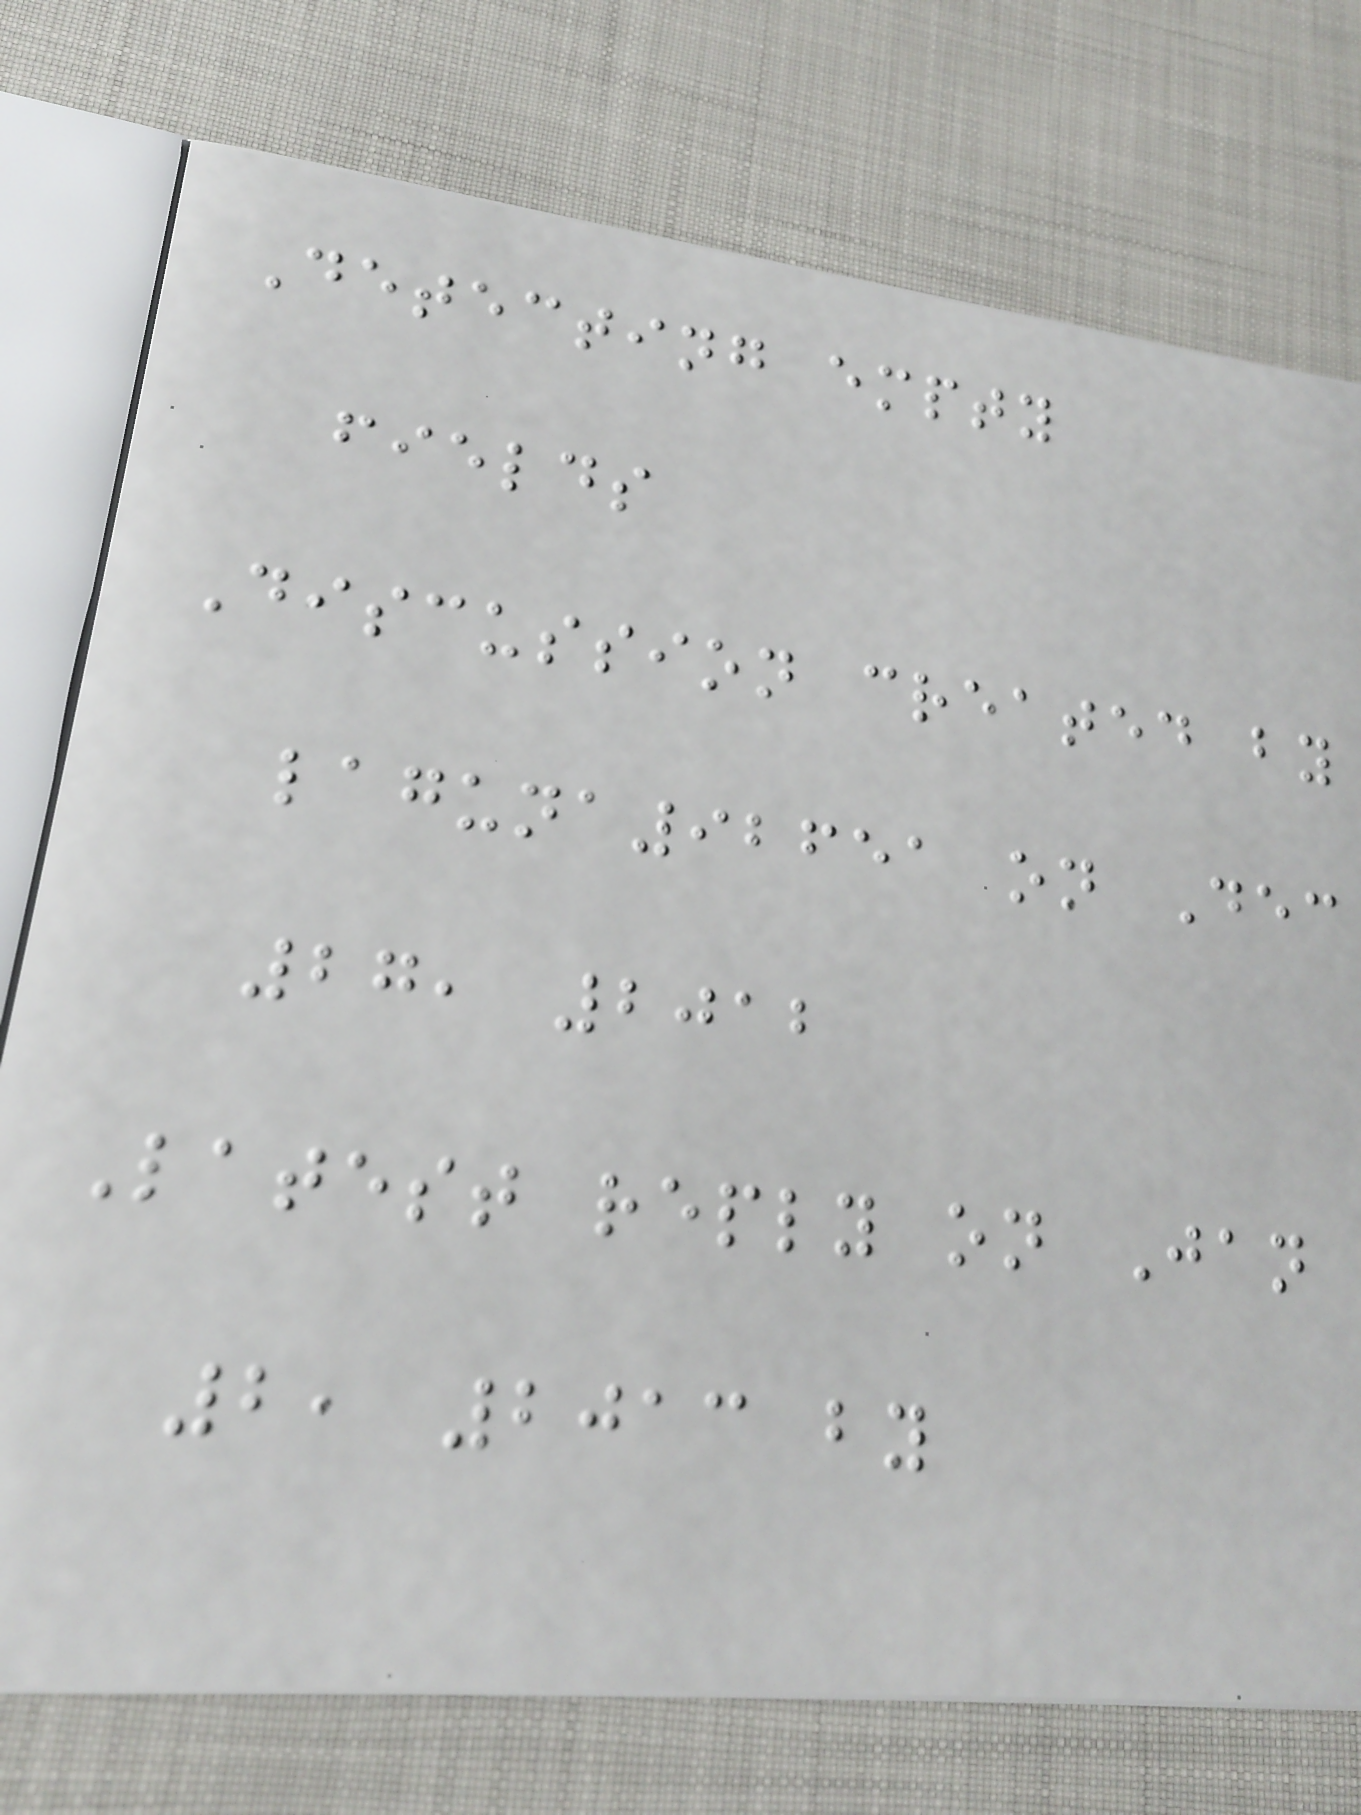Detecting empty
fields
Discussion created by
laguna92651 on Dec
27, 2012
Latest reply on Jan
2, 2013 by
